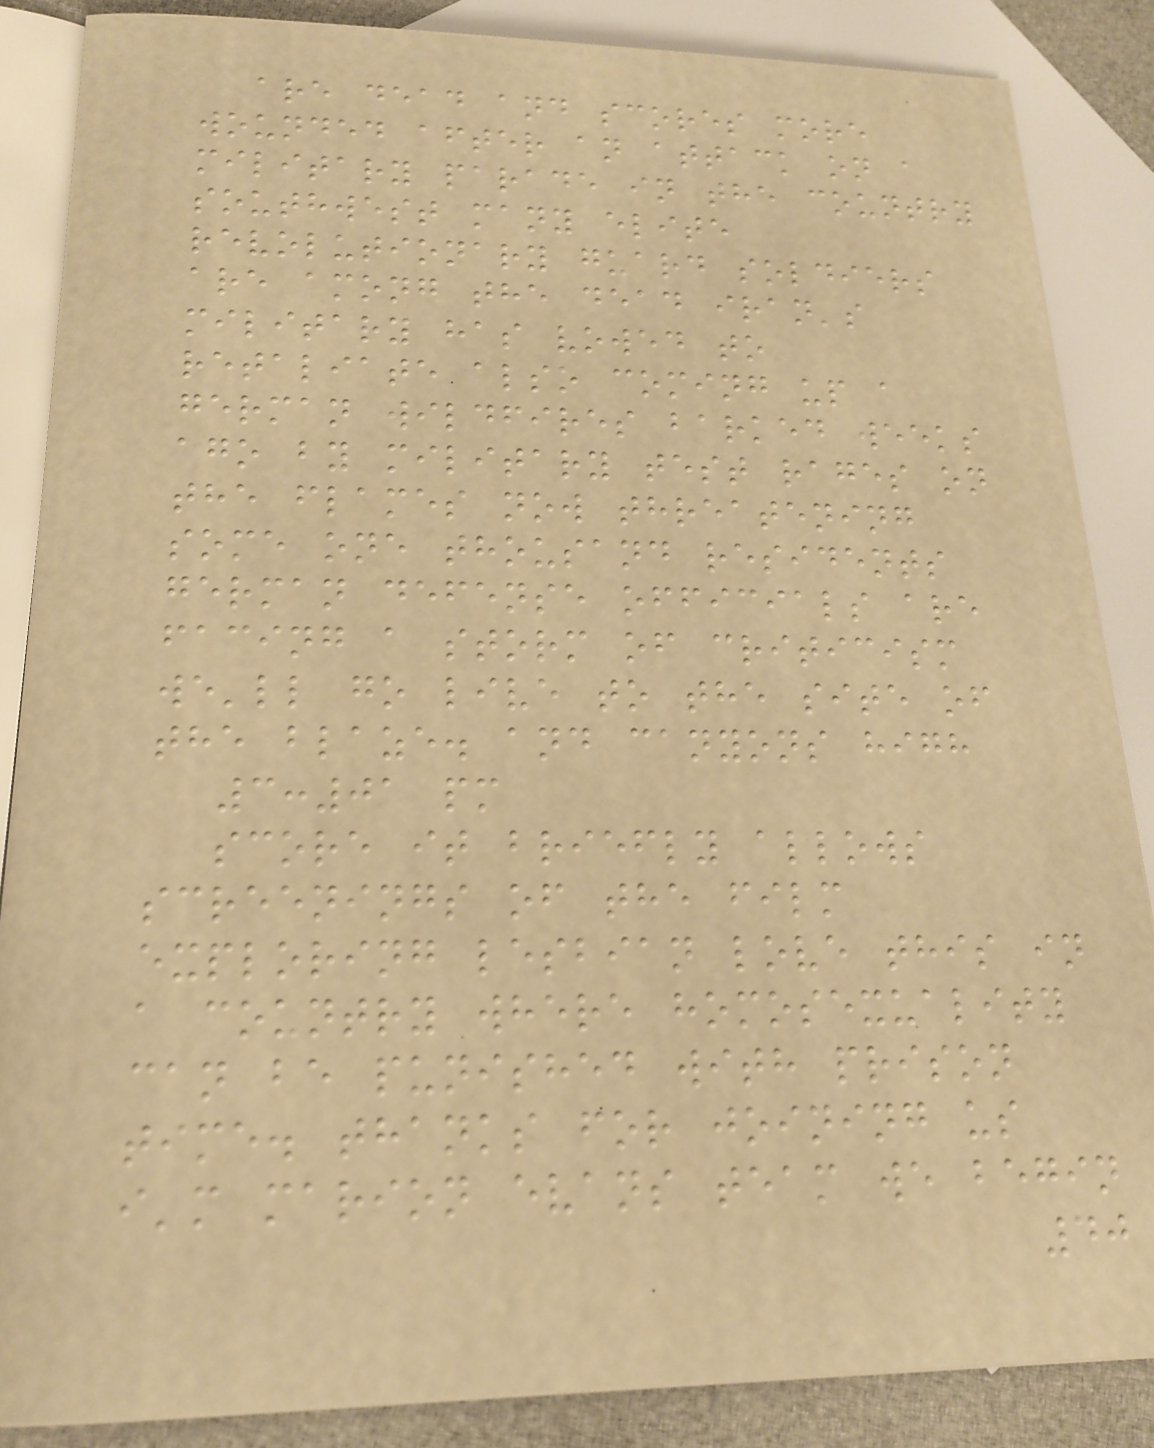are dead and scores more
wounded after an attack on a
military parade in the country
southwest many elite
revolutionary guard soldiers
are among the dead iran's
military has vowed to
retaliate also coming up a
german wildfires barked weeks
ago by military test rages on
the flames now threatening
some one thousand residents
german defense officials are
facing a storm of criticism
we'll go live to the site of
the blaze. and canyons high
3:01 pm
score it briefly allows
screenings of the film
exploring lesbian love this in
a country where homosexuality
can be punished with prison
time. thanks for joining us
i'm marion evans team we begin
40
